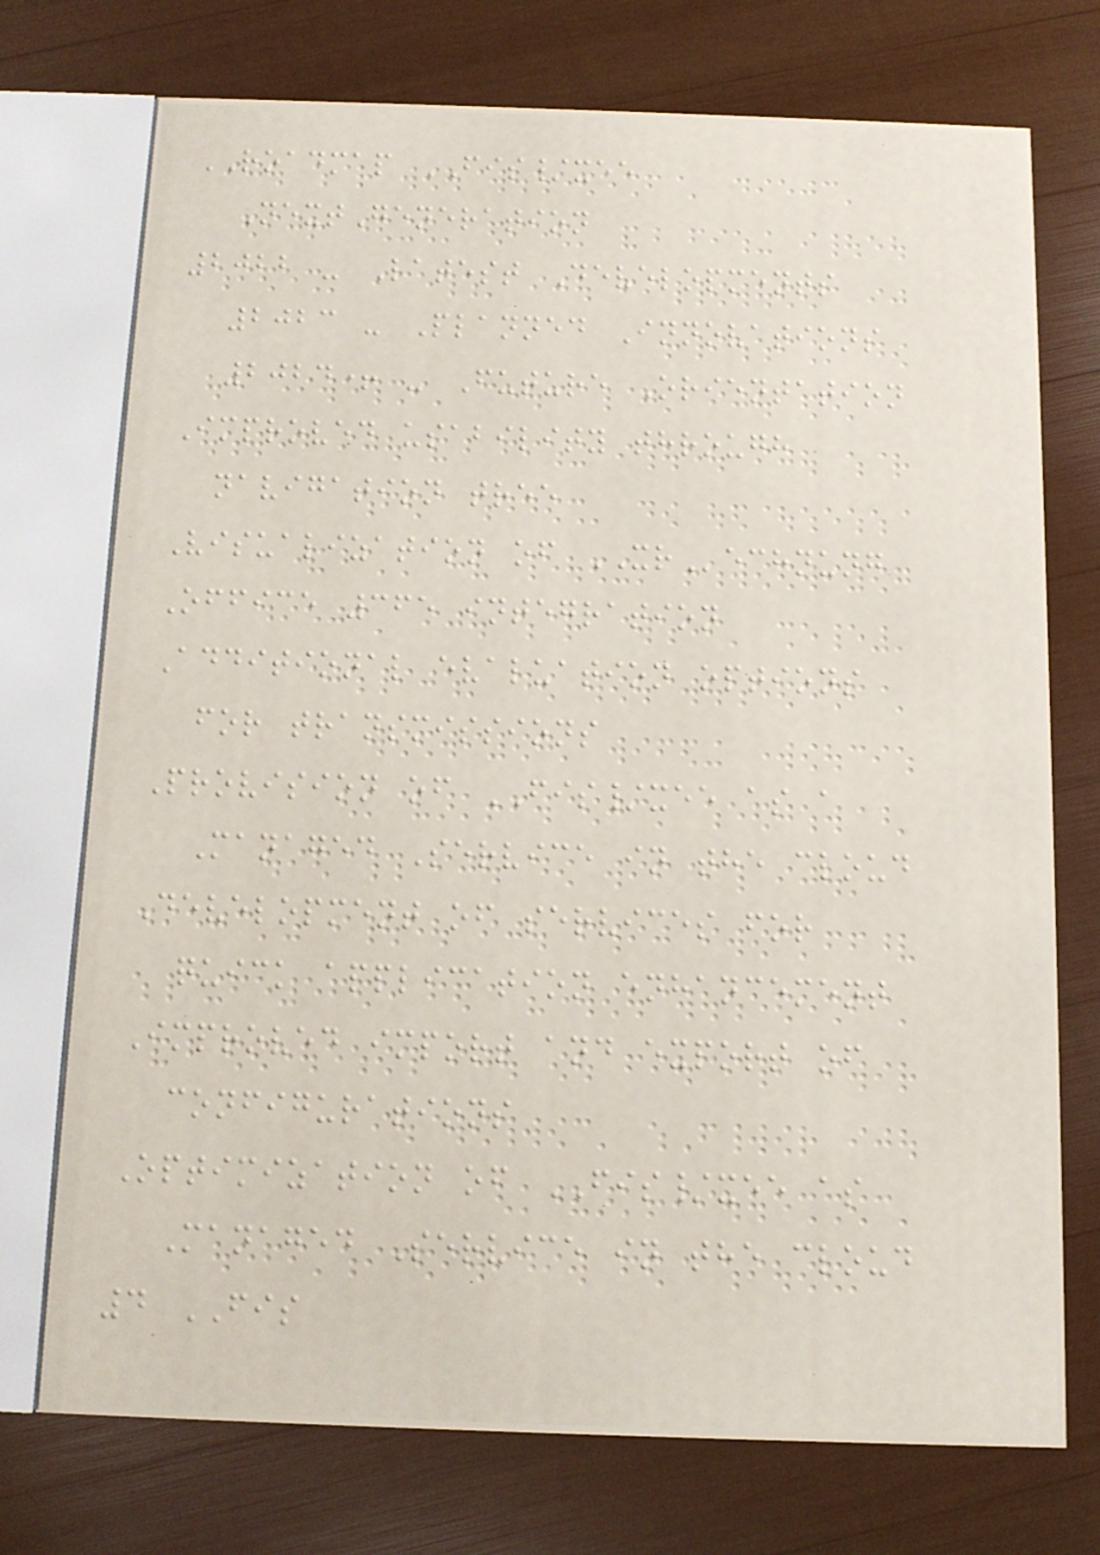ROADMAP FIS/xee
NextGeneration
2022 - Latest Developments
2023 - Planned Innovations
2024+ - Future Orientation
Improved usability through
navigation tree
Visualization of XRechnung
Office 365 integration
Additional evaluation options
for transmissions
Provision of FIS/xee as a
Managed Service in the cloud
Development of services for
quick application enhancement
Improved import and export of
configurations
Optimization of FIS/xee as
Managed Service in the cloud
4 FIS
